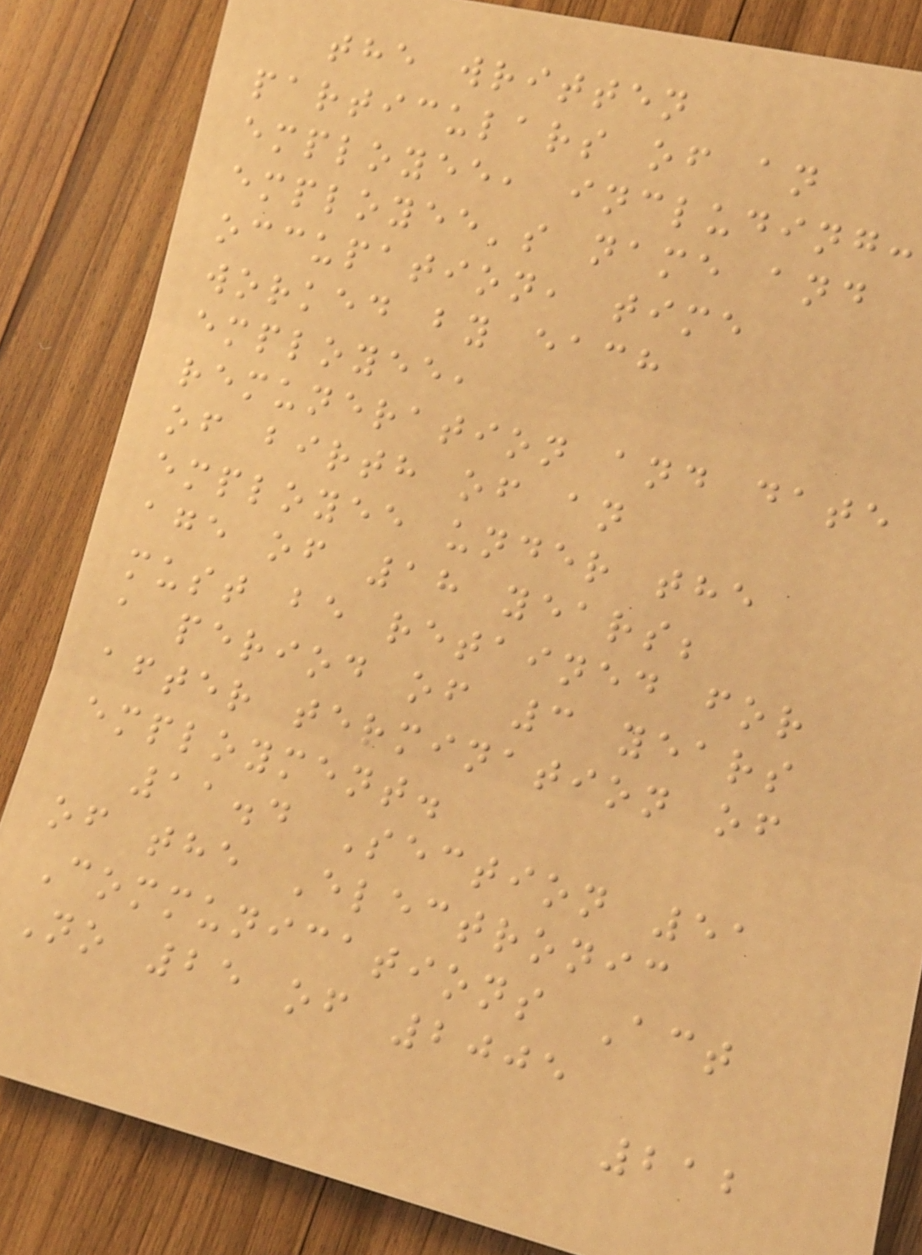the written
particulars of an
employee, including:
employee's name and
occupation, time
worked by each
employee,
remuneration and date
of birth of an
employee under the
age of 18 years;
must be retained for
a period of 3 years
after termination of
employment.
11.4 Section 51
of the Electronic
Communications Act
No 25 of 2005
212
